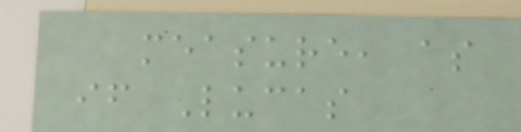measure, as
if Lucas
